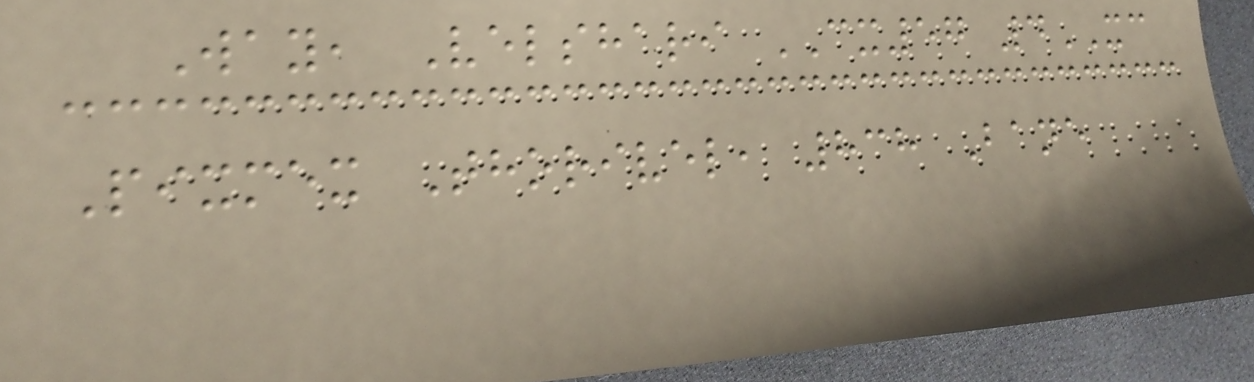Way, Velshari CX57 4XC
Pixmex Thorivel, 838 Bane
